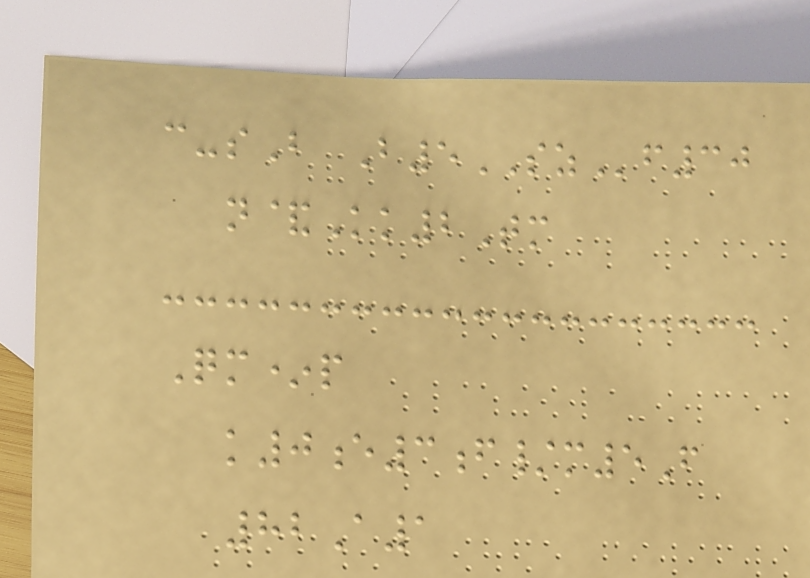c-sB B5SZf30
n&Kk2Tm
Qm*p
k0e3f/m5F
82A1
